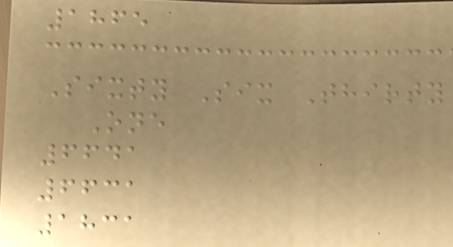1865
Sixty Six Thirty
One
6641
6631
1831
